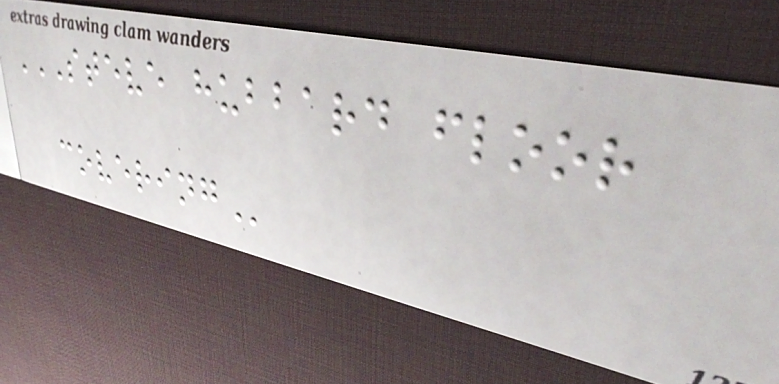STEVE HUBBARD FLOOR
COVERING
